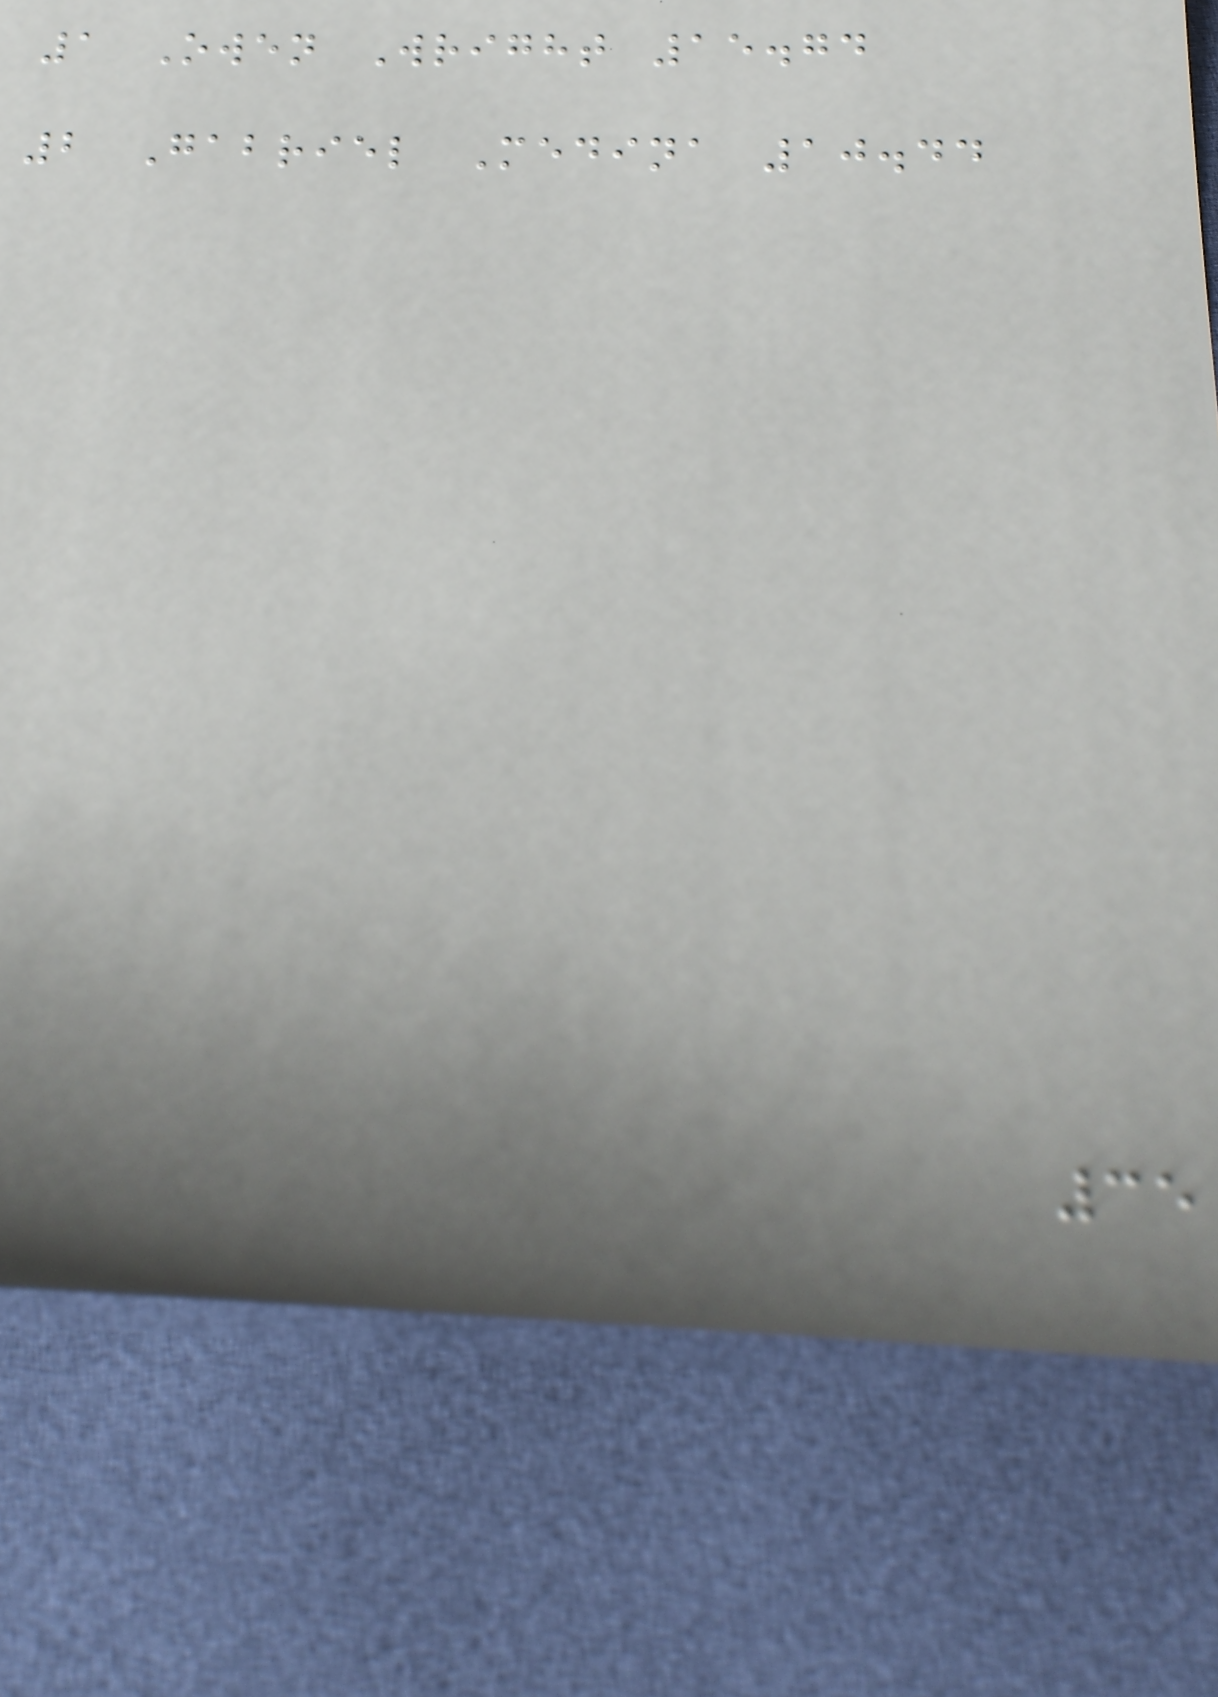1 Owen Wright 15.74
2 Gabriel Medina 10.44
35
